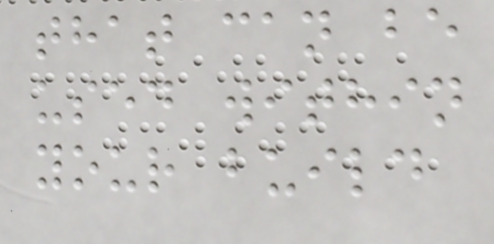that can be
used within
your build
